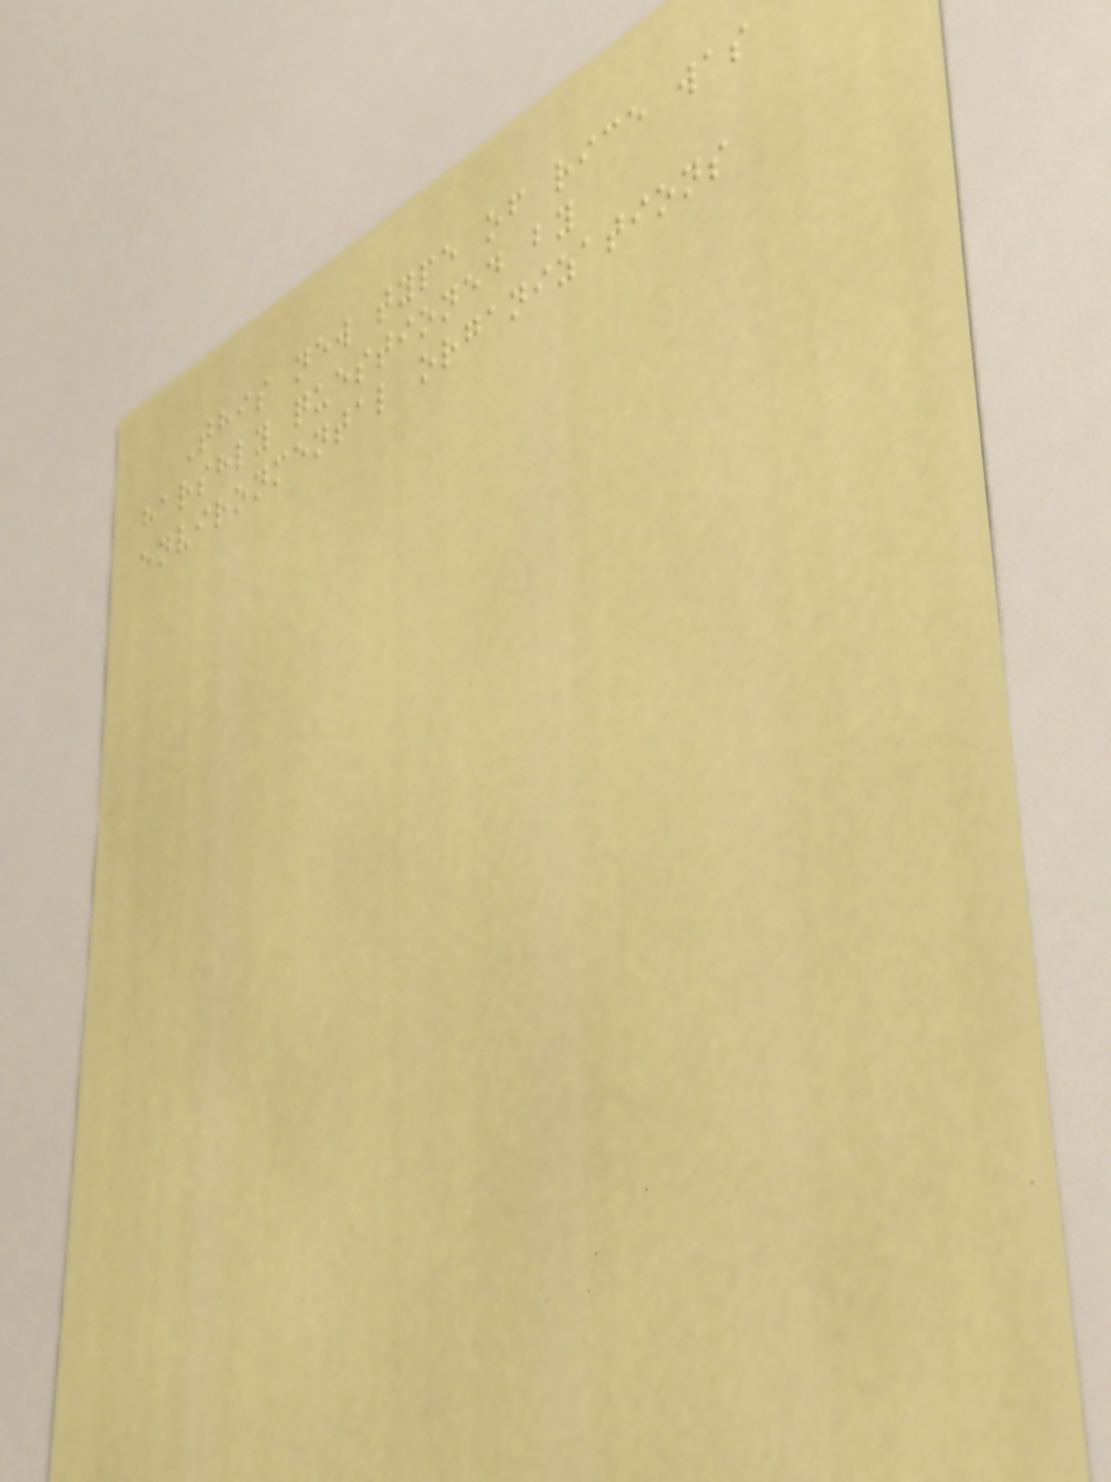This new type of rice was
harshly questioned by
environmental organizations
